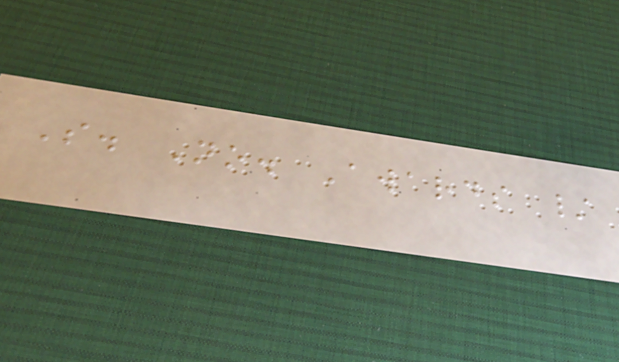S. No. Awards /
